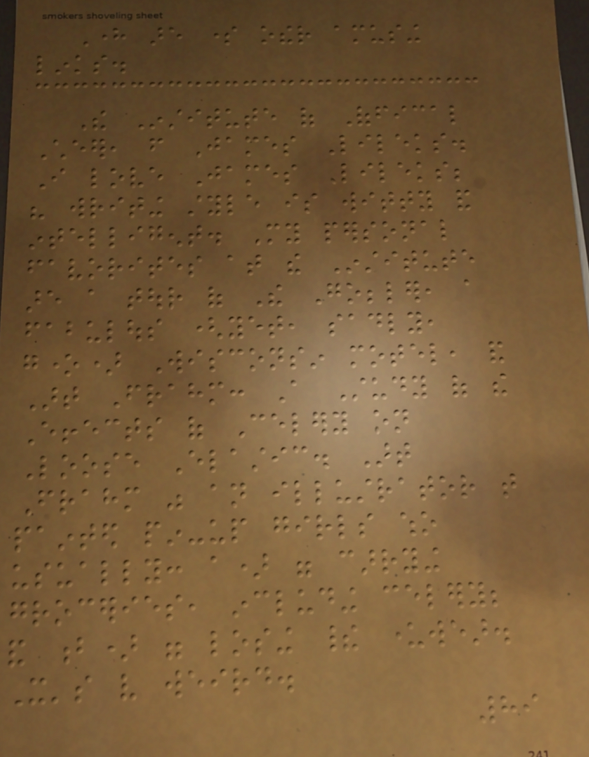Here are some other amusing
links.
The Institute of Offical
Cheer, from James Lileks.
I love James Lileks;
his writing style is witty and
intelligent. My personal
favorites at the Institute
are a tour of The Gobbler, a
fabulous (yet, sadly,
gone) Wisconsin motel, and
Art Frahm: A Study of the
Effects of Celery on
Loose Elastic. Art
Frahm was an illustrator that
painted pin-up girls who
usually: a) were carrying
groceries, including celery;
and b) were losing their underwear.
It's very weird.
89
